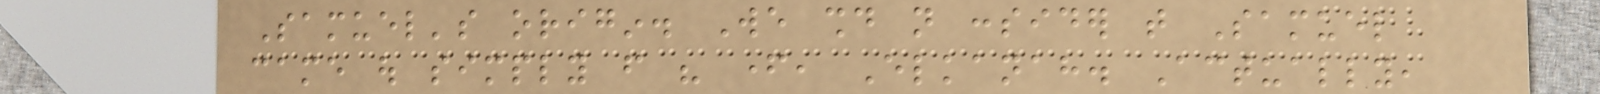Samuel's origin. We should not consider that Samuel
came out simply from his father, Elkanah. Actually,
